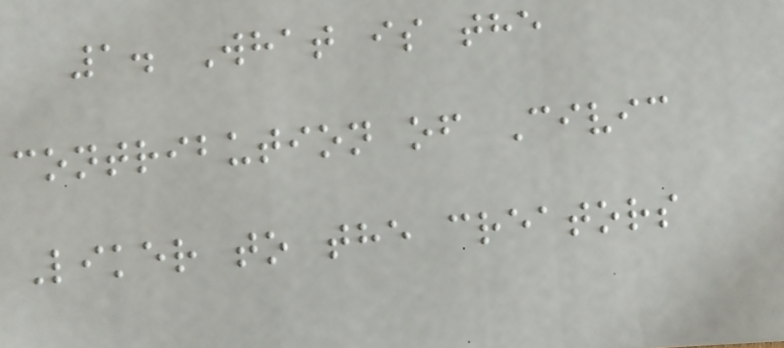1. What is the
contribution of Civic
Liker to the creators
